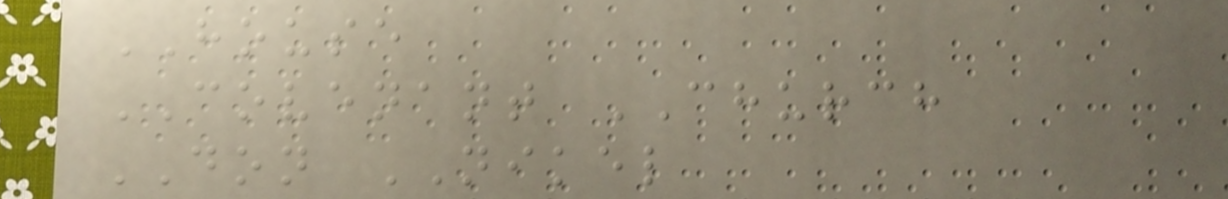HOUSE
COVENANT CHURCH
DON NIKEL
